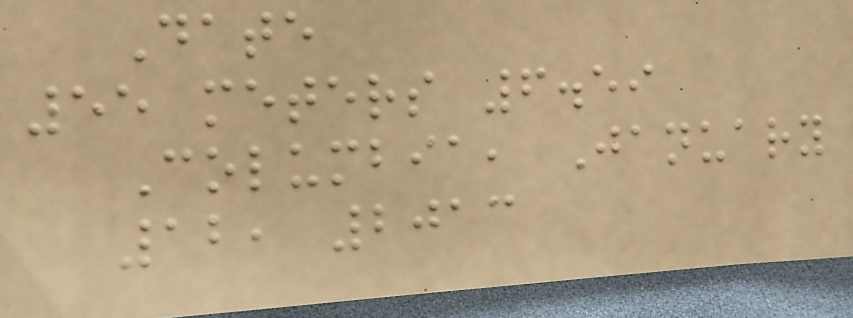Date
55 meters 6.59
Columbia, January
12, 2013
